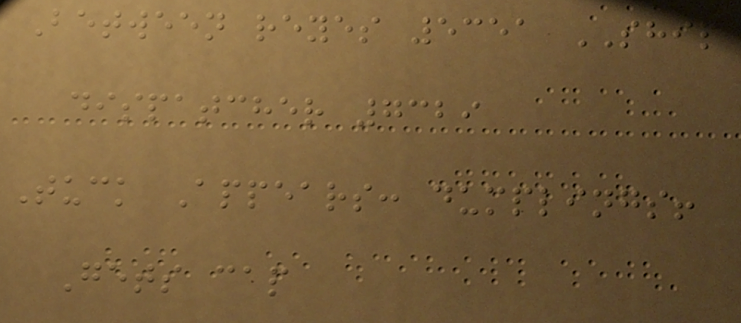Between reyes 5351 SHIP
dispatcher 7329
Tuck Appears: dumplings!
Gets cap
